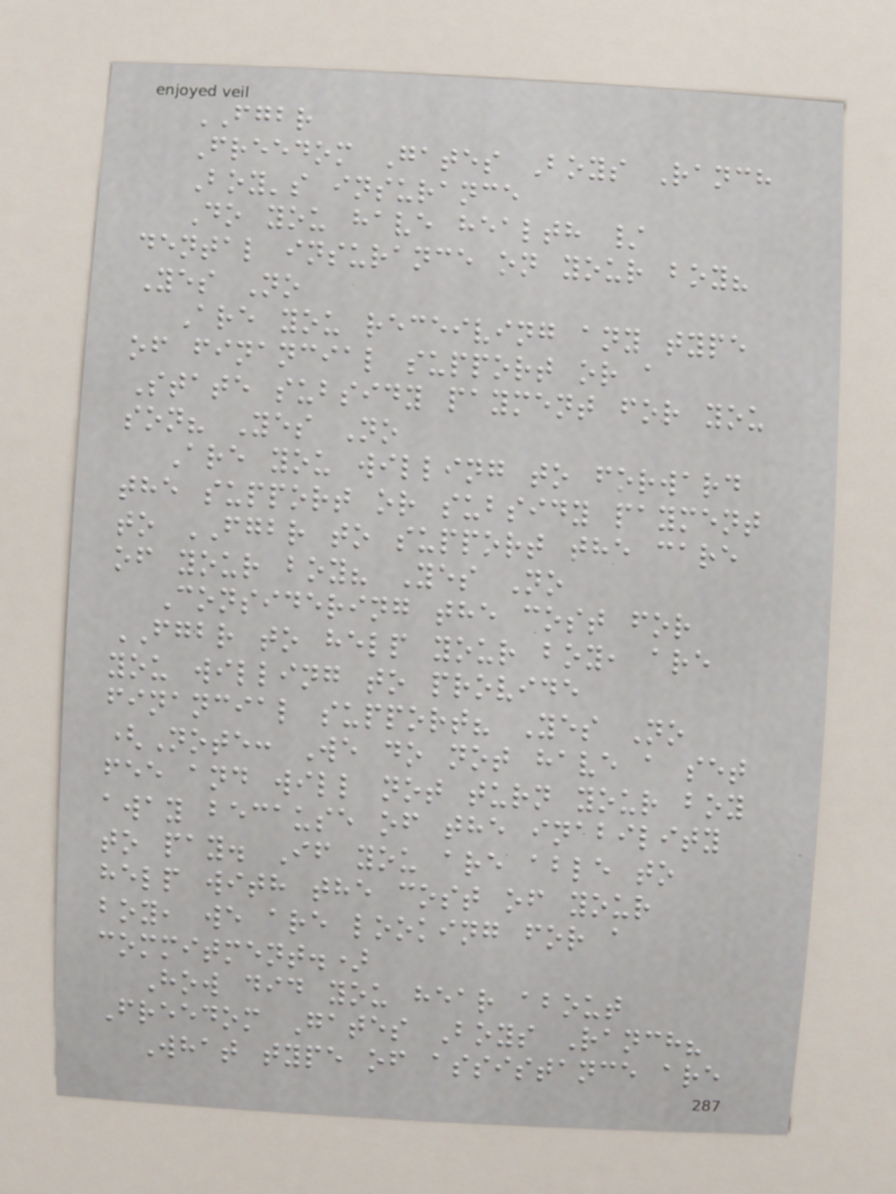FGBR
Freedom Gates Boys Ranch
Boy's insurance
Do you have health /
dental insurance on your boy?
Yes No
Are you receiving any type
of financial support or a
State subsidy payment for you
son? Yes No
Are you willing to forward
the support or subsidy payment
to FGBR to support the care
of your boy? Yes No
Considering the cost for
FGBR to help your boy, are
you willing to provide
financial support? Yes No
(Note: We do not have a set
fee and will not turn your boy
away because of the inability
to pay. If you are able to
help with the cost of your
boy, we are looking for a
commitment.)
How did you hear about
Freedom Gates Boys Ranch?
What type of assistance are
